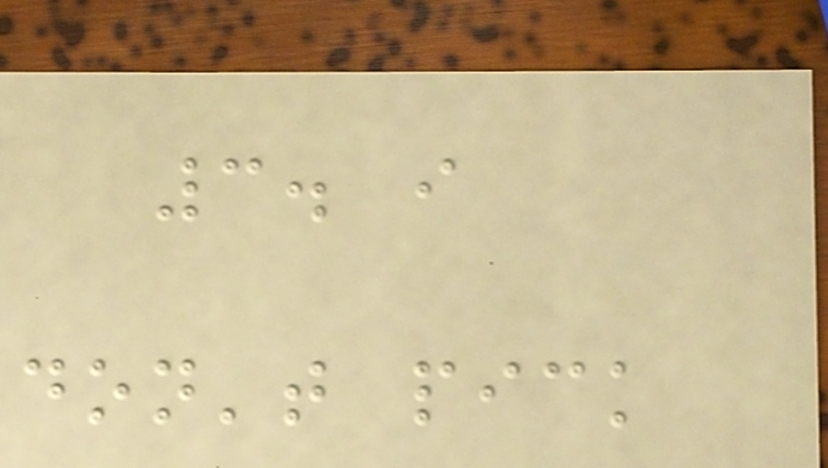3. i
don't pick
